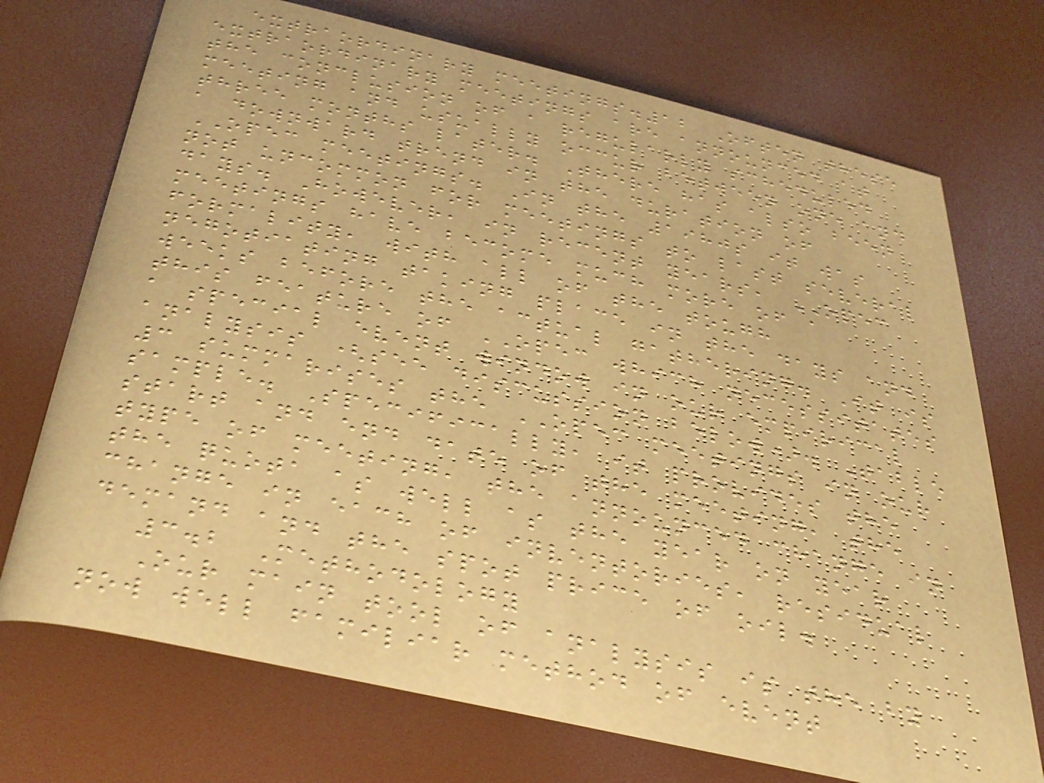extraordinary meetings.12 Often these
extraordinary meetings are announced at
the conclusion of a regularly scheduled
meeting and usually occur between one and
three months later. There has also been
a downward trend in the duration of
OPEC meetings. In the 1980s it was
not uncommon for meetings to last several
days. However, in recent years, OPEC
meetings have become much more of a
formality, with all of the tough
negotiating taking place in the days and
weeks before the actual gathering. It is
this feature of OPEC which necessitates
a special event window in our empirical
analysis (see discussion below). Table
3 summarises the OPEC meetings in our
sample. Specifically, it provides the
start and end date of the meeting, the
type of meeting, the announced change in
the quota as well as the year on year
change in each of inventories, residual
demand and the spot price of oil.
3.2 Methodology
Our main tool of analysis is the by
now well familiar method of event
